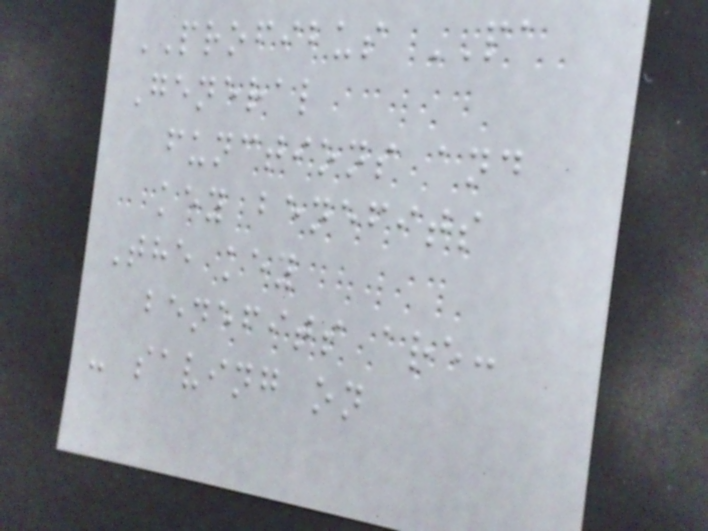PROFIBUS PA
General
functions and
key benefits
The key
benefits are:
- saving on
